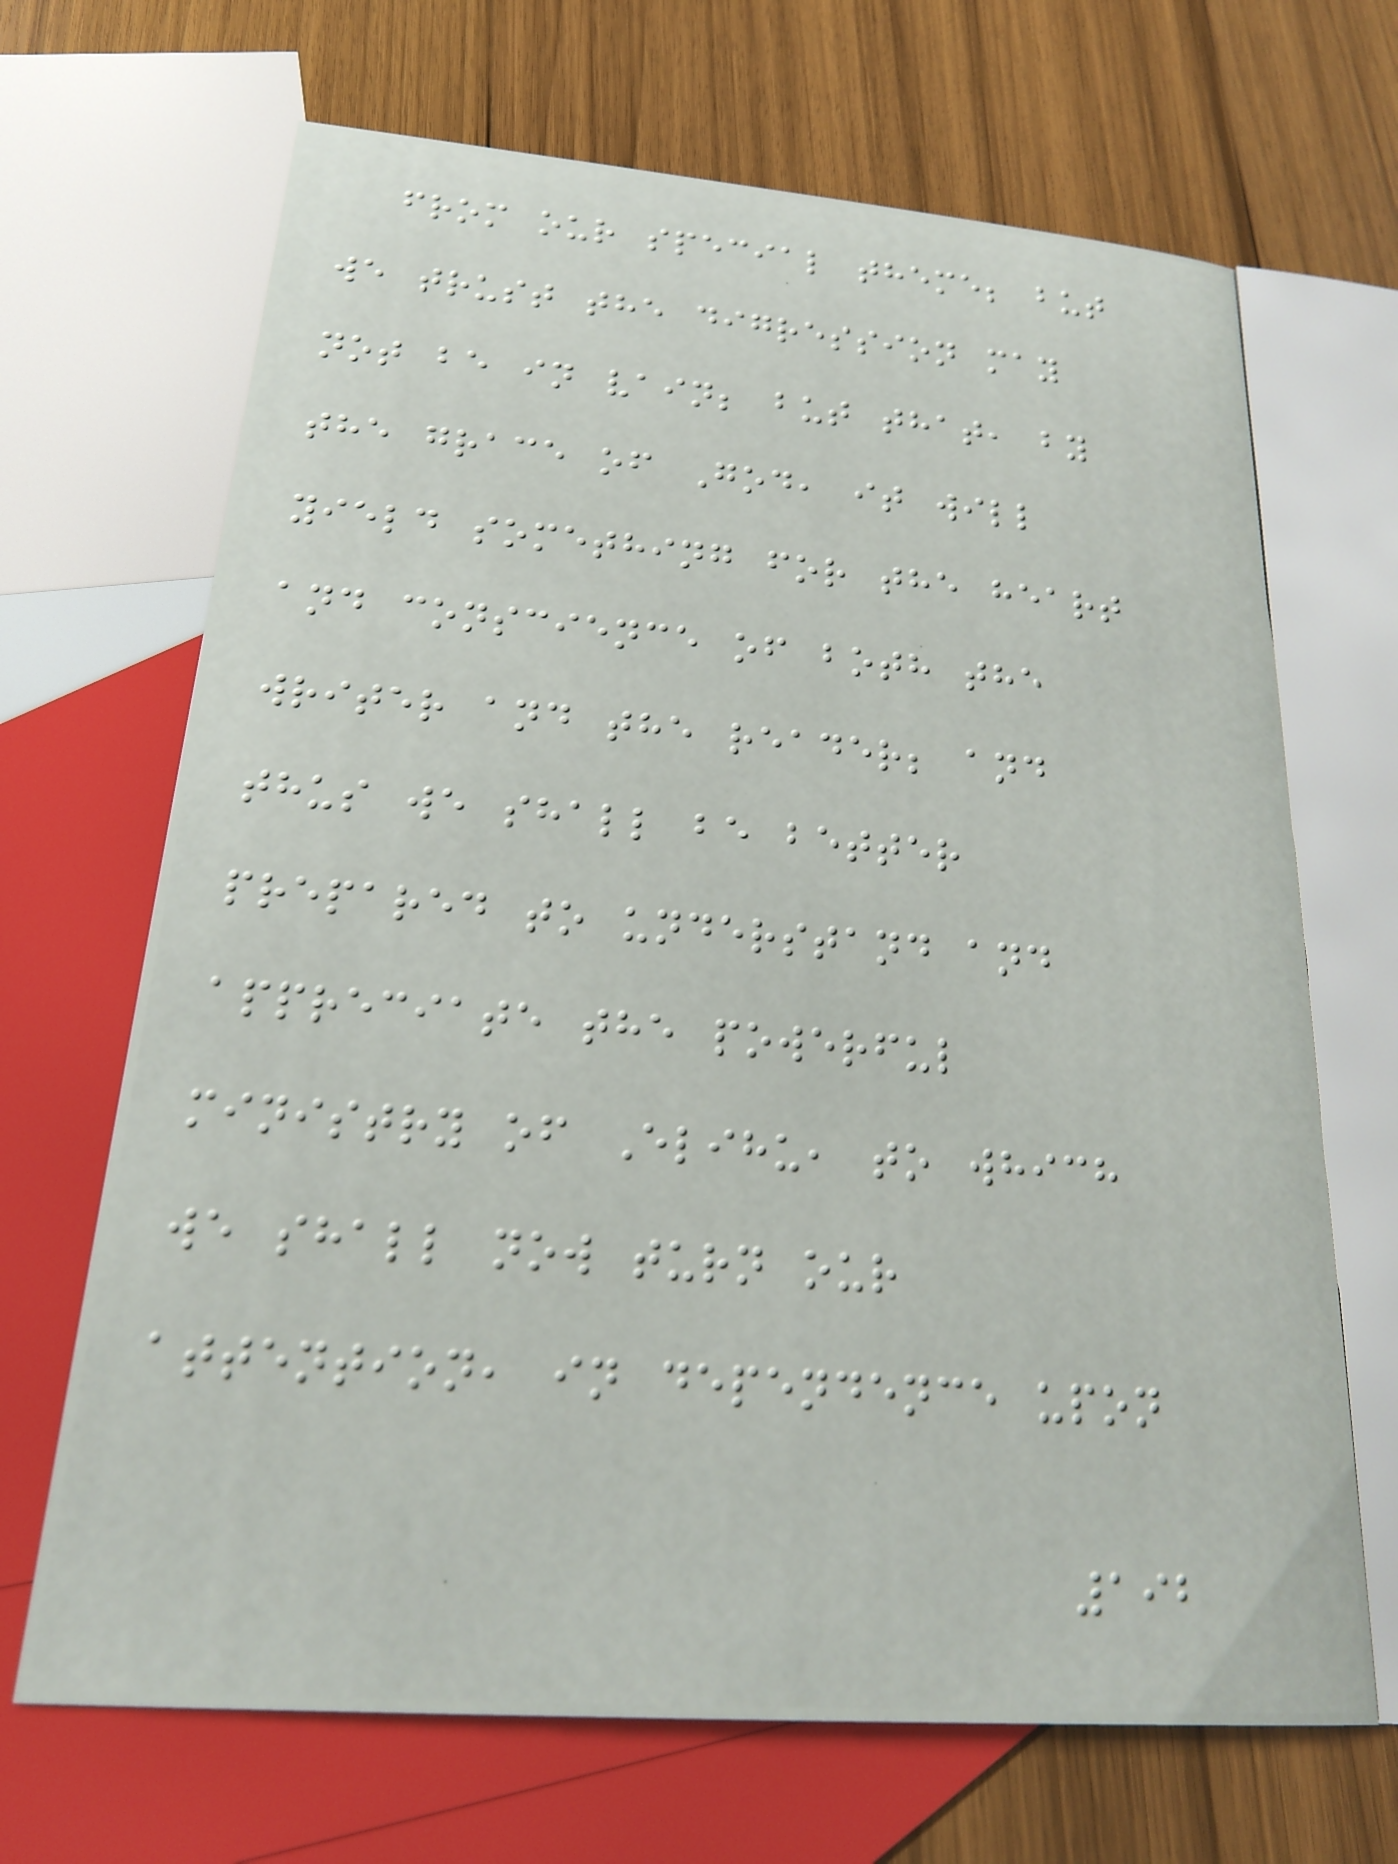from our special theme; but
we trust the digression may
not be in vain; but that, by
the grace of God, it will
yield something for the heart
and conscience of both the
writer and the reader; and
thus we shall be better
prepared to understand and
appreciate the powerful
ministry of Elihu, to which
we shall now turn our
attention, in dependence upon
192
